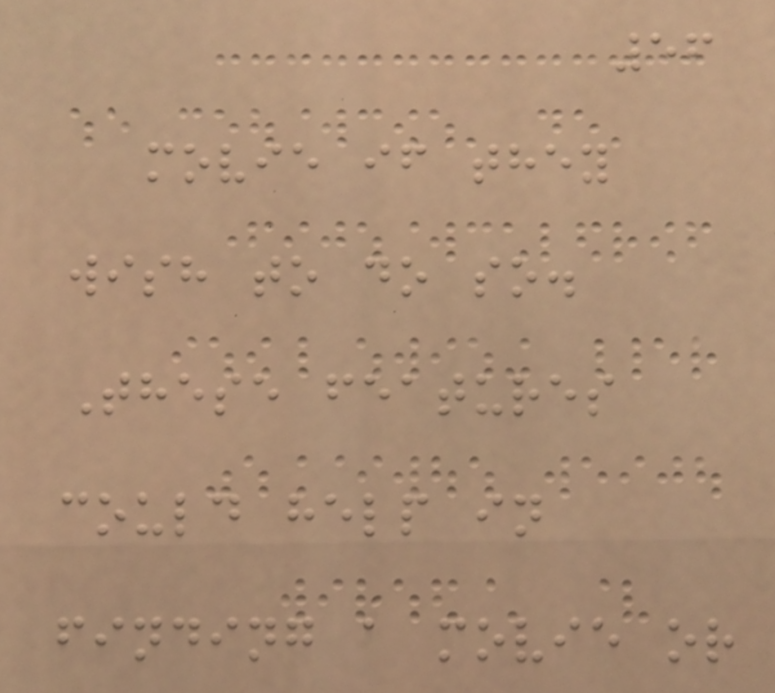56
movie if they
wish to do so.
These features
could help in
finding a movie or
